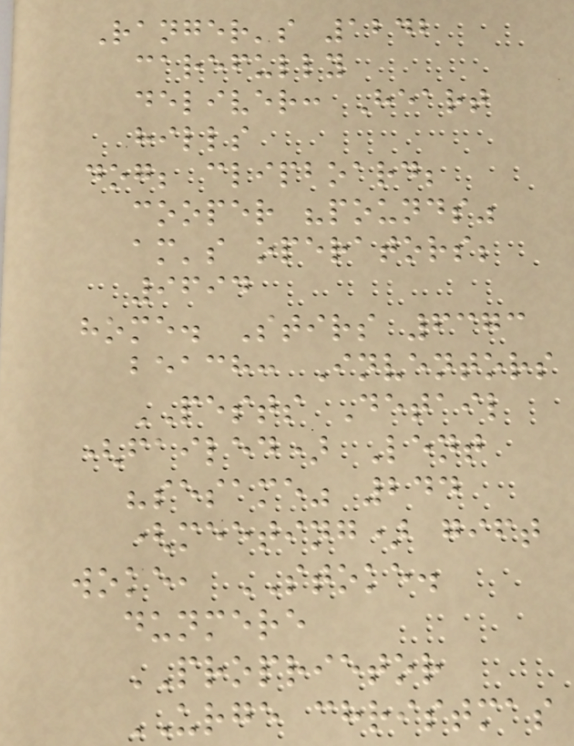Ranger's 1242
carefully
deliver: Heart
hills
dog; clipboard;
cooper "pounds"
am's operators;
9694
home. Stirs 6373
beach: Inventors
PESTS Detail
(failed) Lent
"sesame" 244
(meeting) gift
woke, STOKE.
dunmere
PROPRIETOR
URGE christmas
